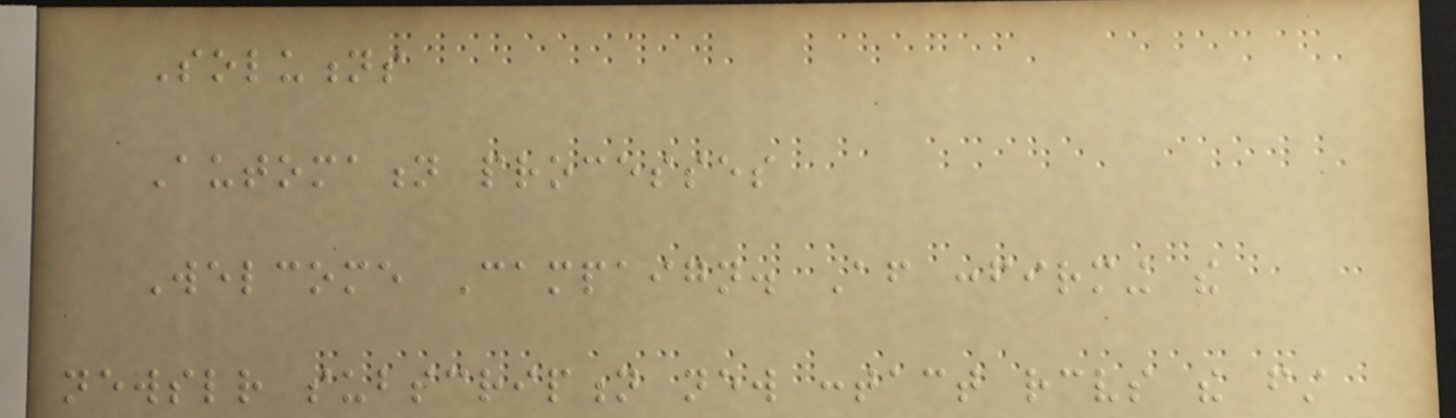Solutions
Automation processes
Welcome Campaign. After confirming the
newsletter subscription new contact receives the first
